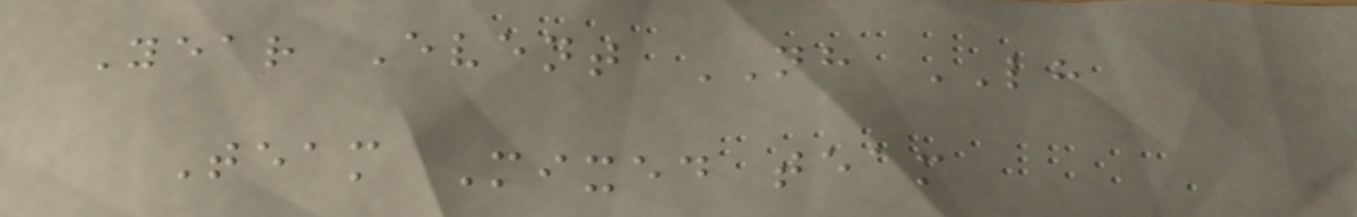Year Event NH LH
Team Mixed team
